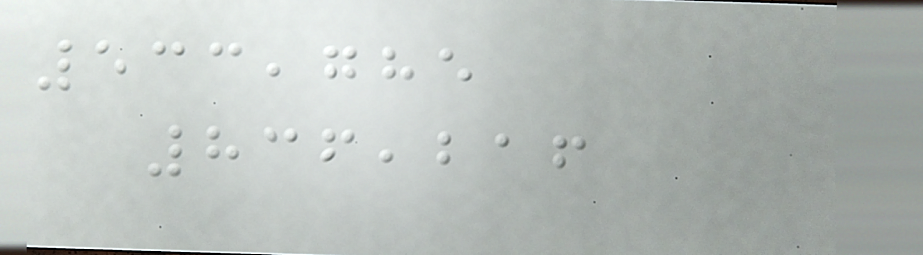533,785
836,216
